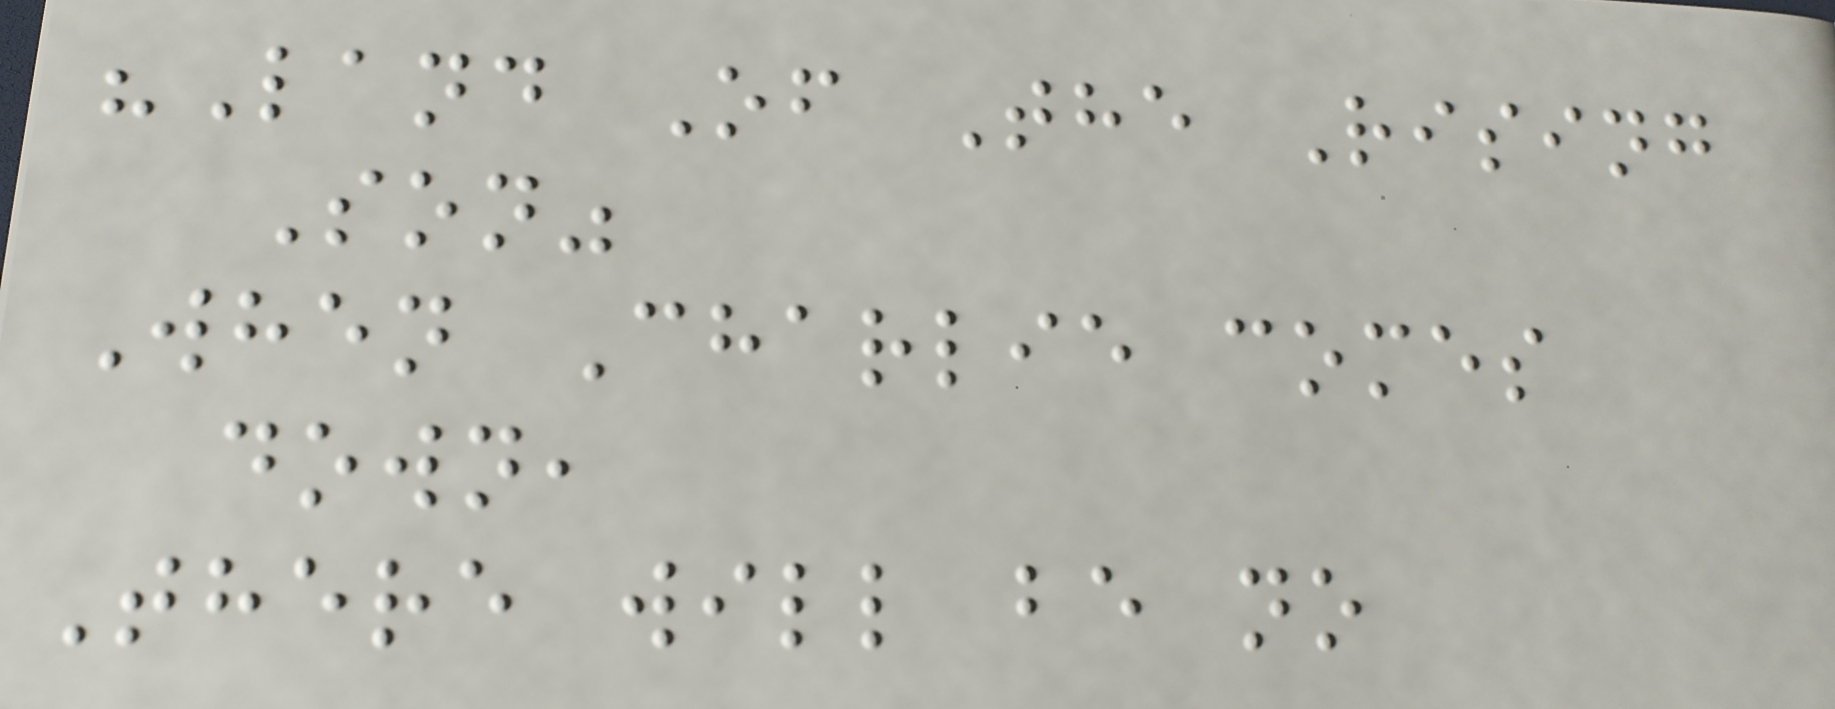"Land Of The Rising
Son"
When Charlie comes
down,
There will be no
